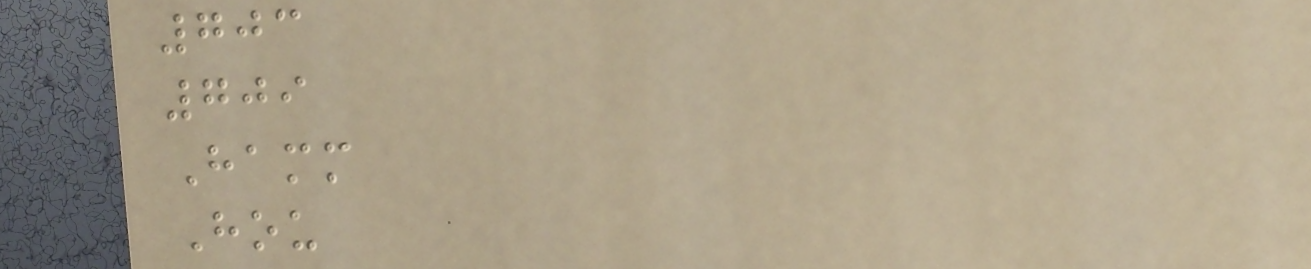703
709
Hamm
Hou
